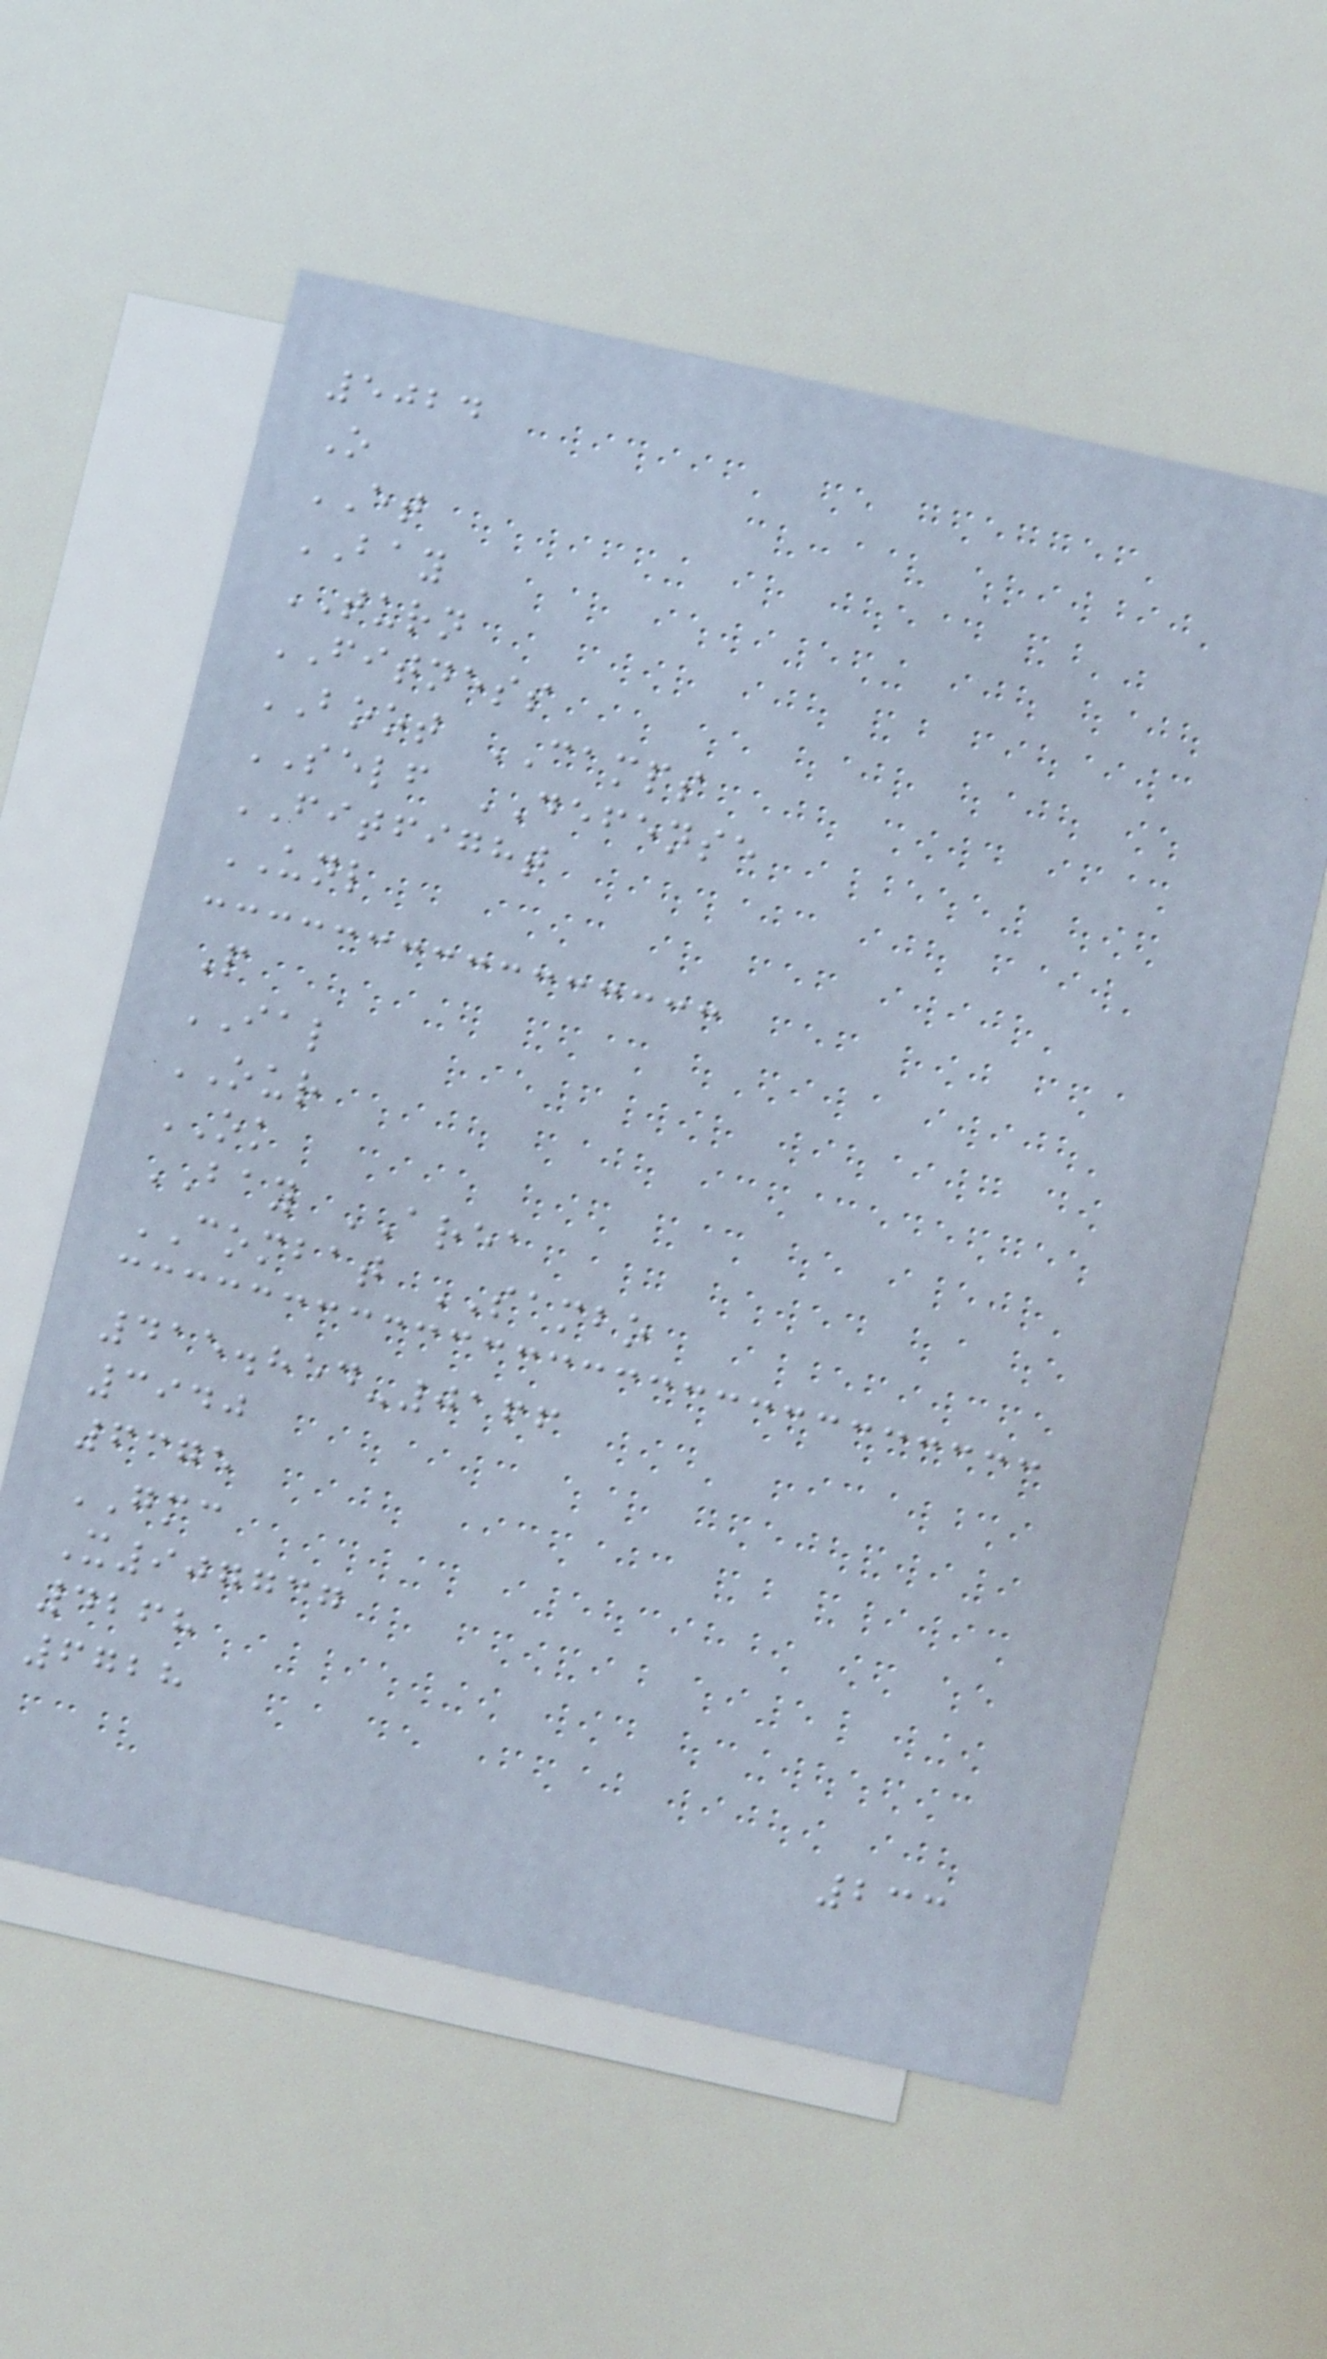5024
O
ET
BAY
TURN
FITNESS
BOOT CAMPS
SELF DEFENSE
FITFIGHT
UNL
P
IAL
OUR
OK
BAY AREA
COMBAT SAMBO
415.854-0166
3940
6375
GMC
X907737
4268
6728
233
